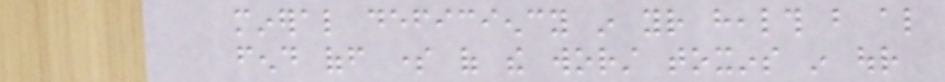mineral deficiency in your health but also
fend off some of the worst toxins in our
